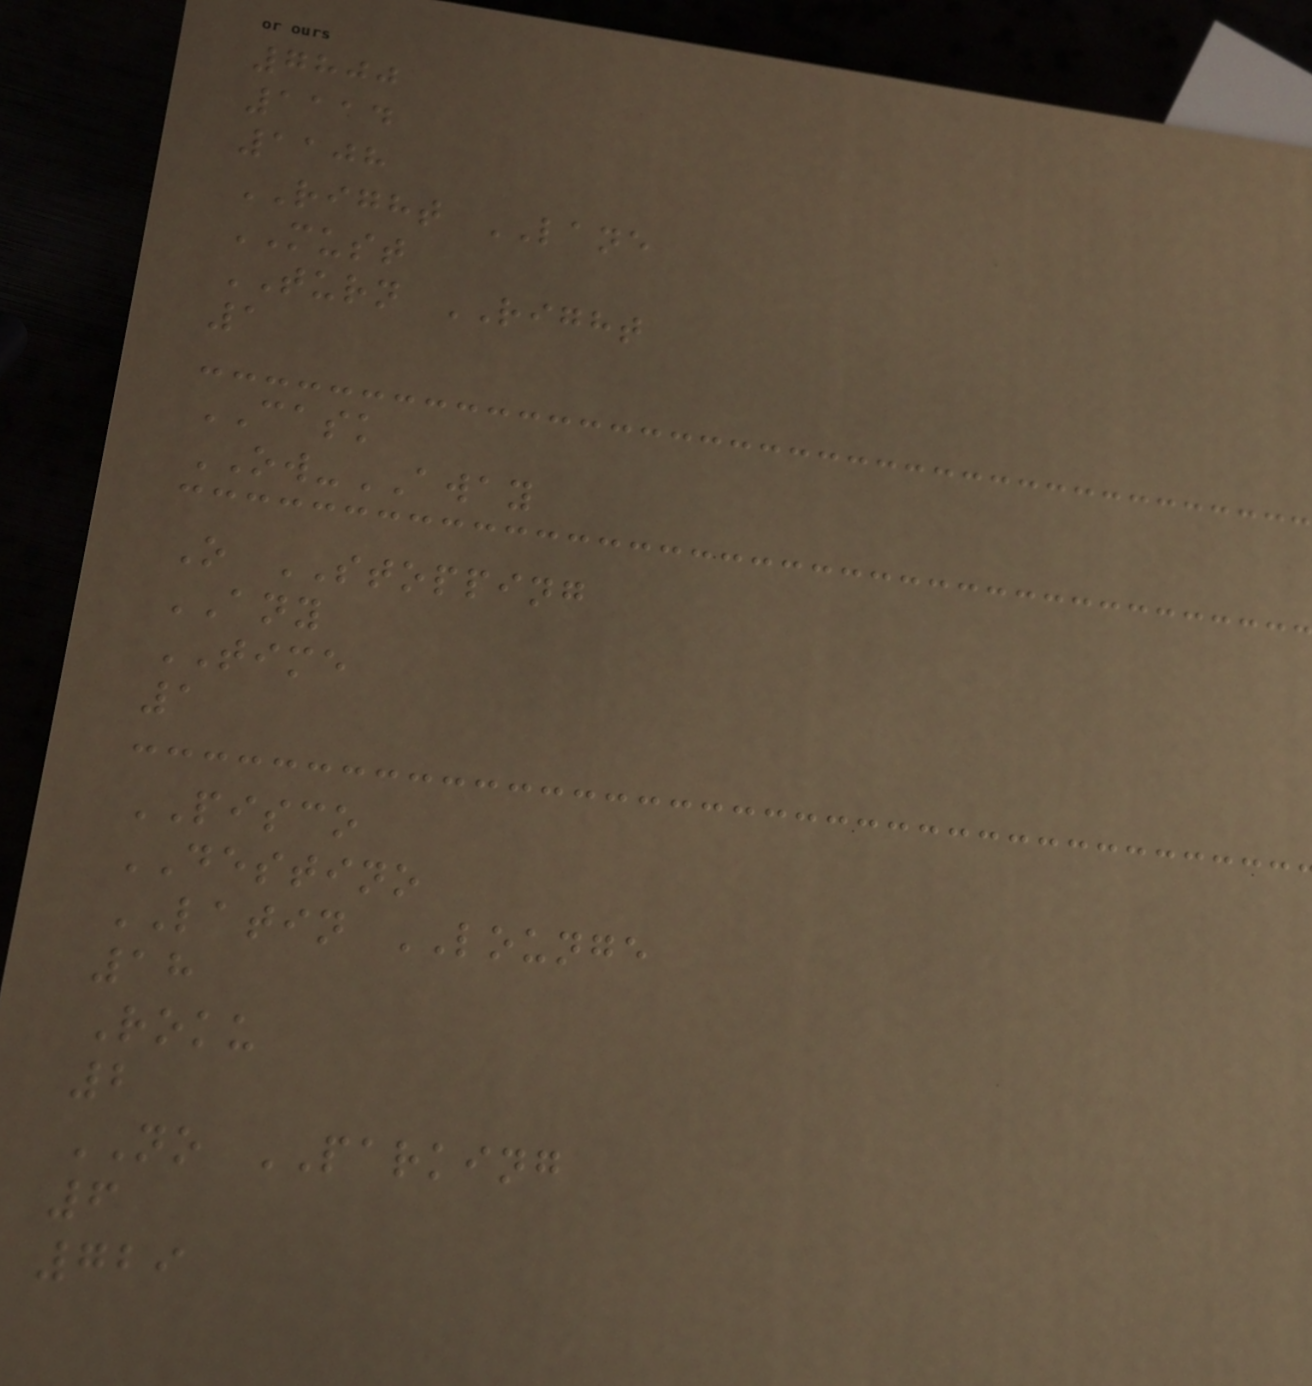7800
1114
1108
RIGHT LANE
MUST
TURN RIGHT
1
CASK
OW-AWAY
O STOPPING
ANY
TIME
1
PISCO
DESTINO
LATIN LOUNGE
18
Roku
2
NO PARKING
6
729
